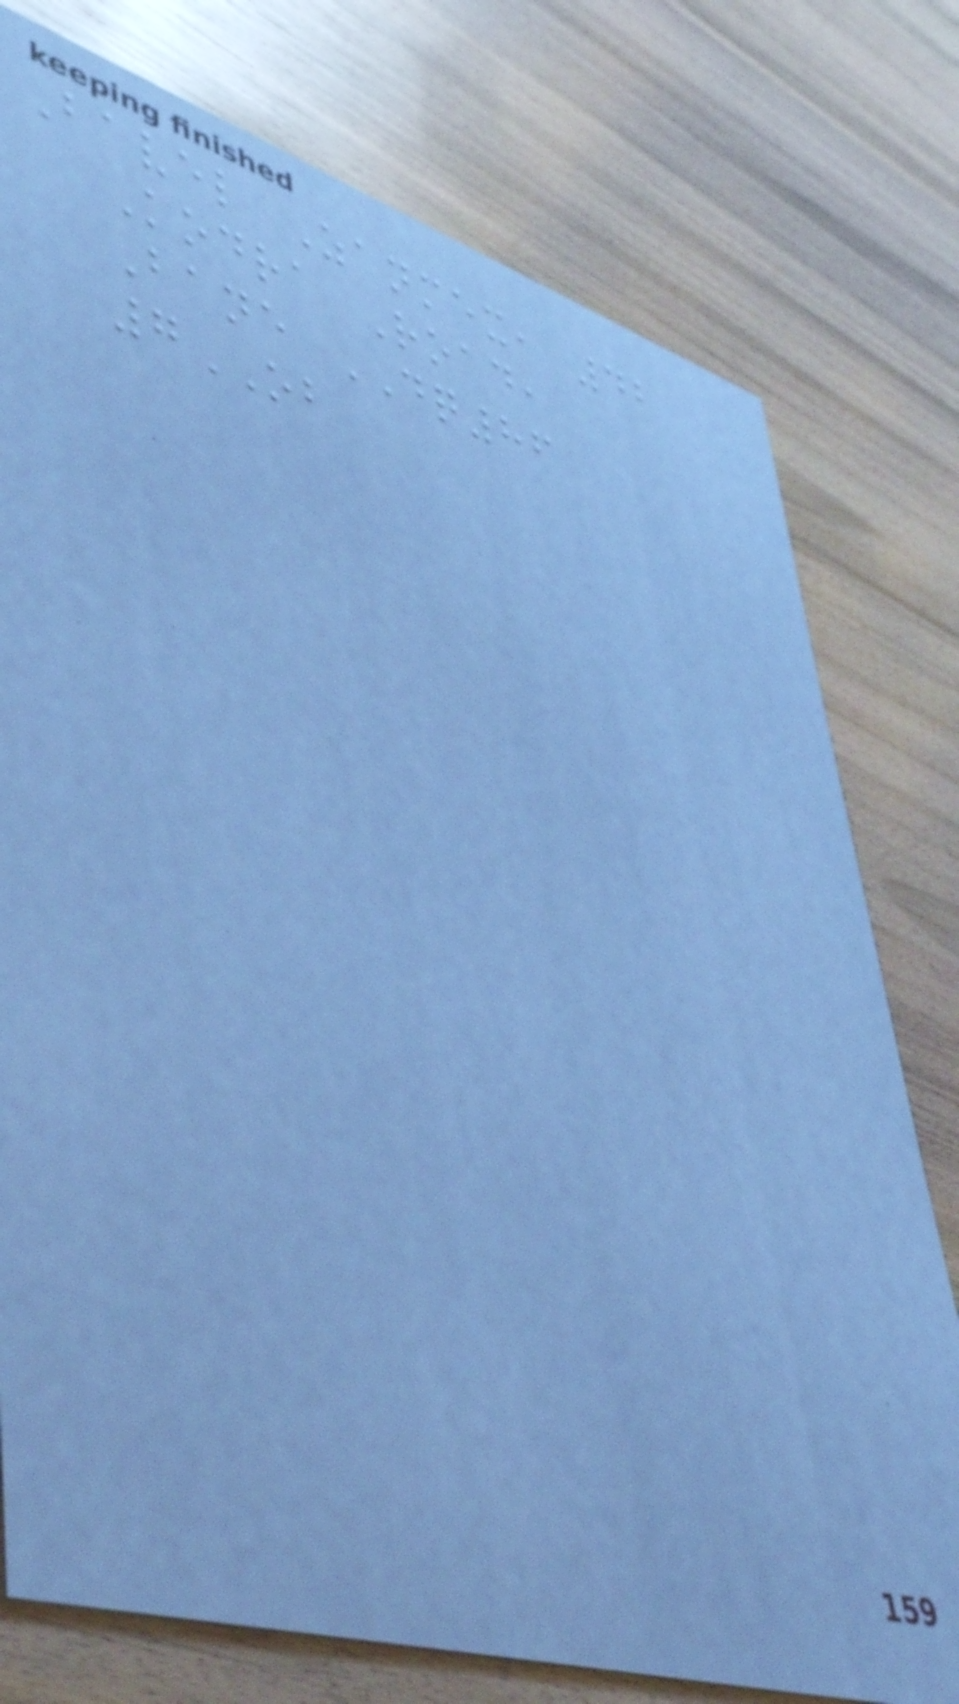Bavel Zanmex, 42
Kodra Road,
Bane DQ86
7OB
